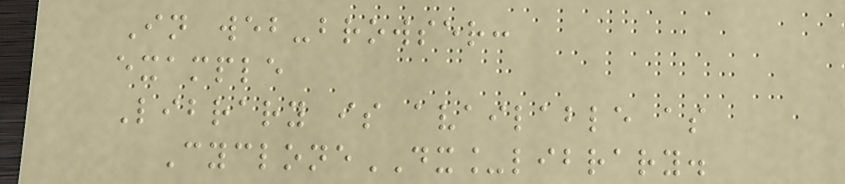In web-browser:
example
Library is available as
CycloneDX_library.
